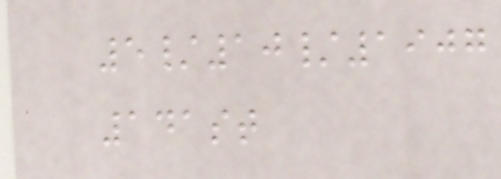5/10/1907
141st
